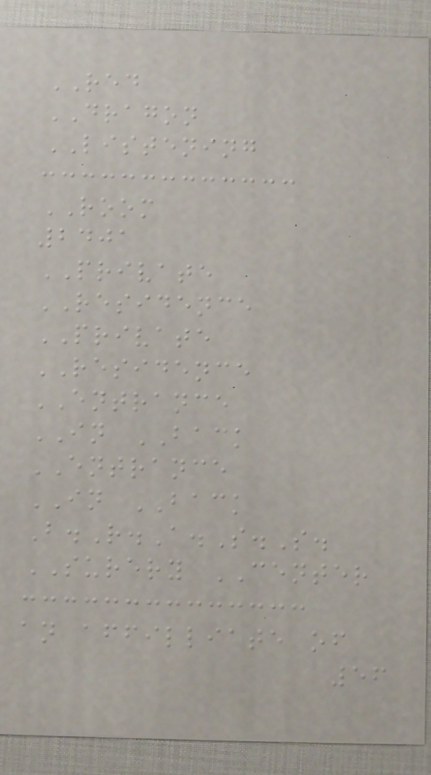RED
DRAGON
LISTENING
ROOM
2401
PRIVATE
RESIDENCE
PRIVATE
RESIDENCE
ENTRANCE
IN BACK
ENTRANCE
IN BACK
B.R.A.S.S.
SURERY CENTER
an affilliate of
56
